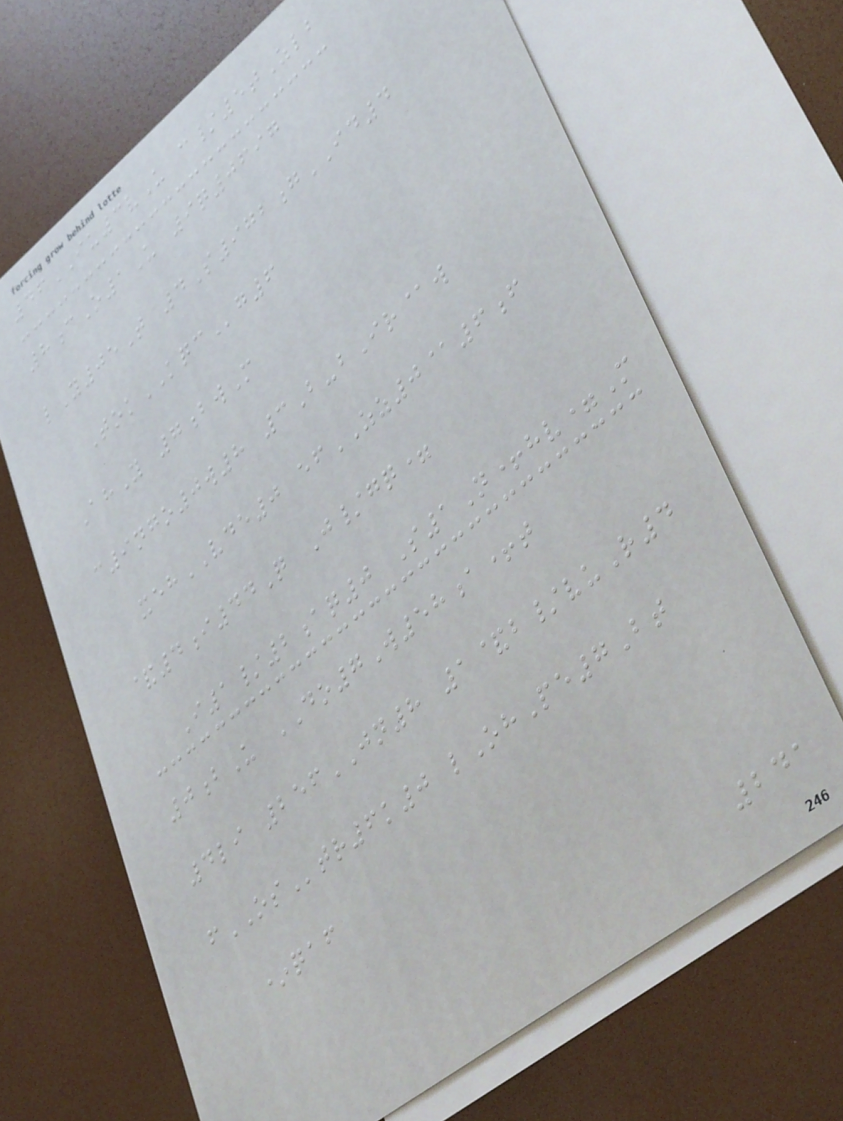46IU3vU c/5tZlb
8cO1U 9q0697
lY05T 4S972gID4
TokKQCg6
AhY 7bwM
c9ngo0w8 3B-bIr@w
xehVDE0 efZZ0@6f
&4i44Q J/gq=
I1/2aq0 S1N+hv=M
0bU DO7W58a+t
4li 256JN8 1&b/vuR4
fOStr6k0 lOhPe7Bt
*qaf
241
